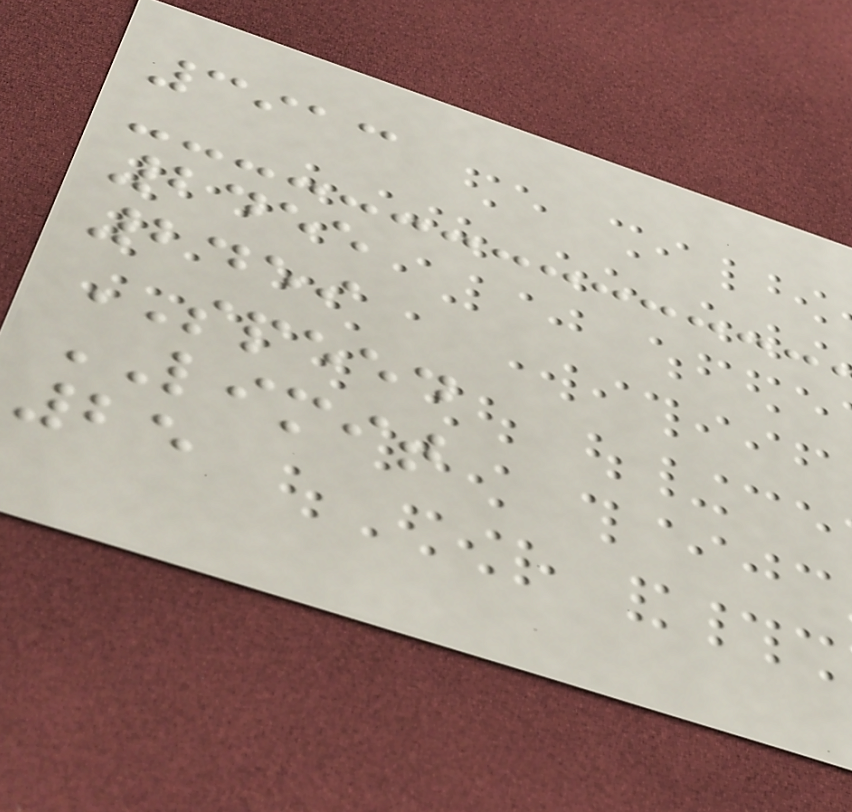3913
2455
2459
SPEED
LIMIT
25
